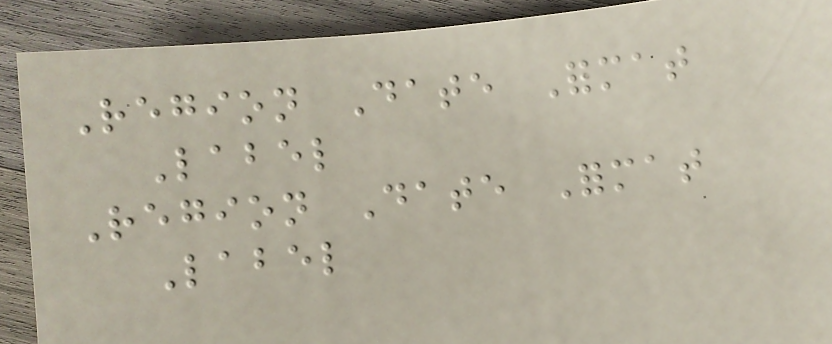Region Date Format
Label
Region Date Format
Label
